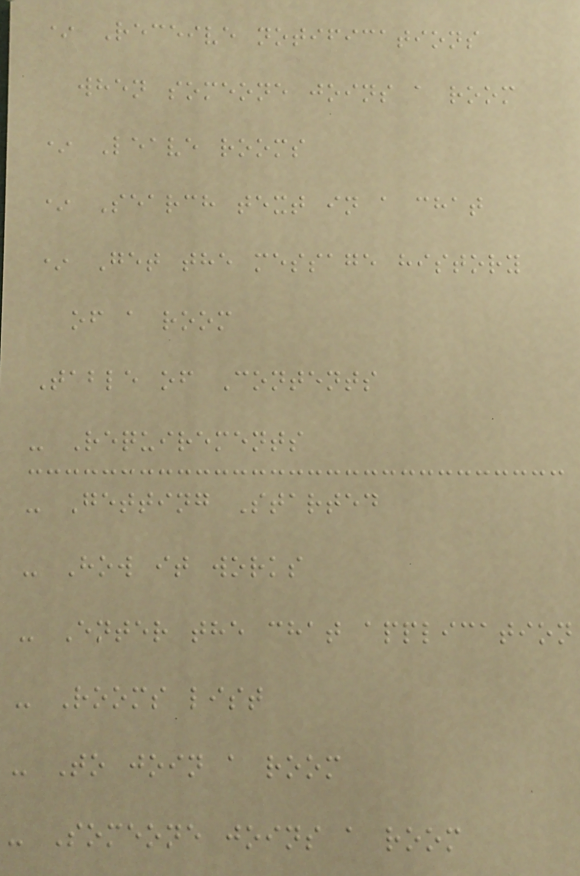* Receive notifications
when someone joins a room
* Leave rooms
* Search text in a chat
* Get the message history
of a room
Table of Contents
- Requirements
- Getting Started
- How it works
- Enter the chat application
- Rooms list
- To join a room
- Someone joins a room
